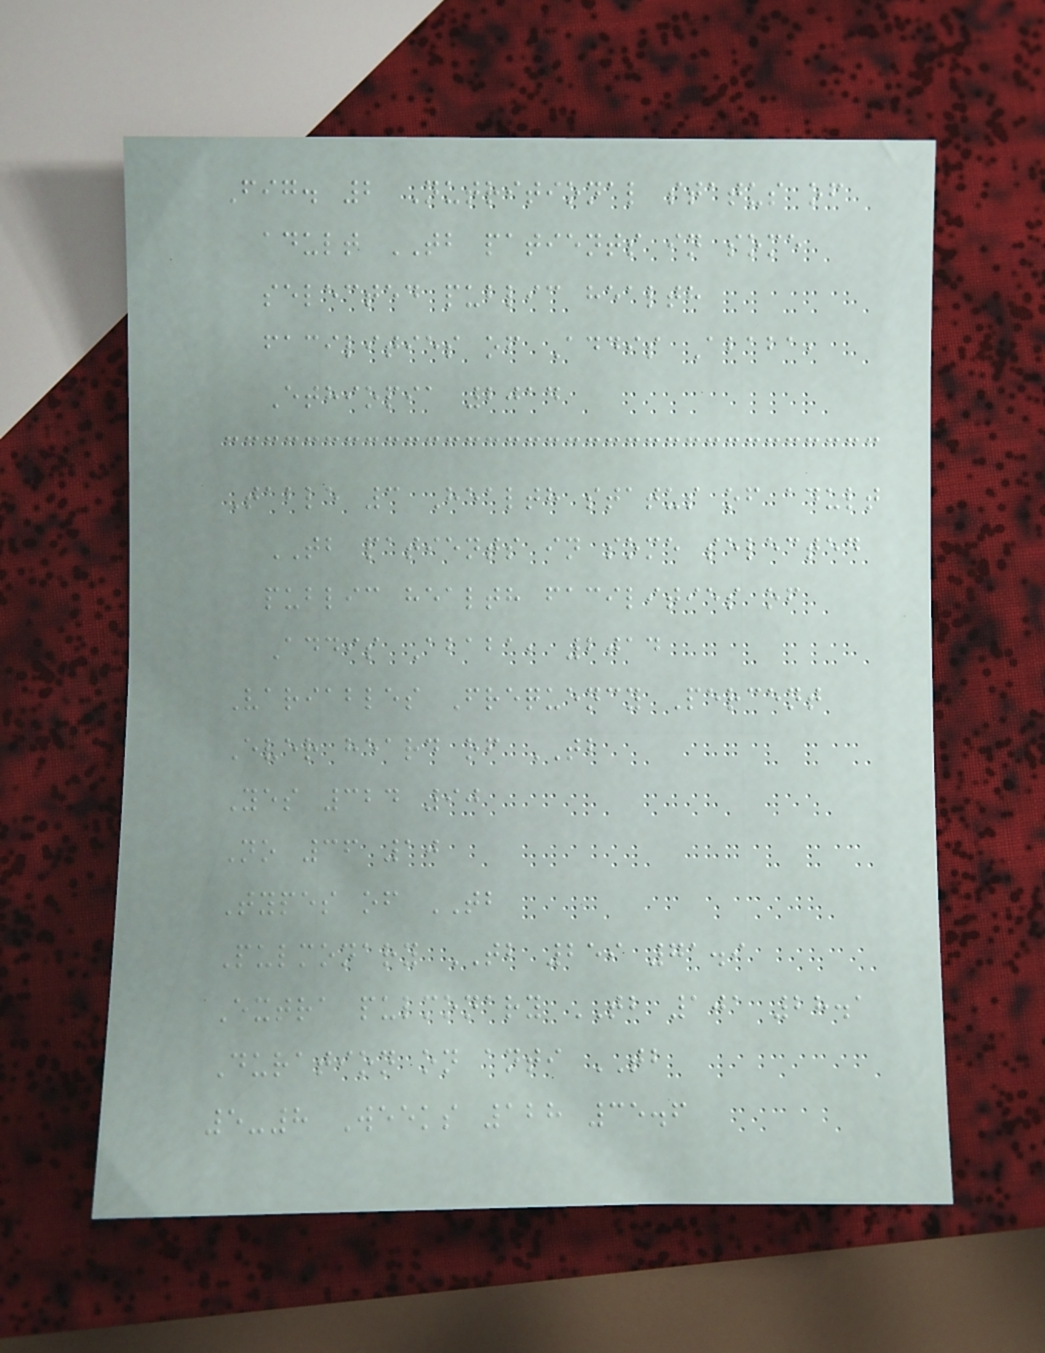Fig. 2 Nutritional status of
adult TB patients in some
selected public health
facilities of Addis Ababa,
Ethiopia 2014
Table 3 Health status of adult
TB patients in some selected
public health facilities of
Addis Ababa, 2014
Variables Frequency Percent
Ever heard of TB
Yes 324 90
No 36 10
Types of TB
Pulmonary TB 259 71.9
Extra pulmonary TB 101 28.1
Duration on anti TB
5-8 Weeks 128 35.6
